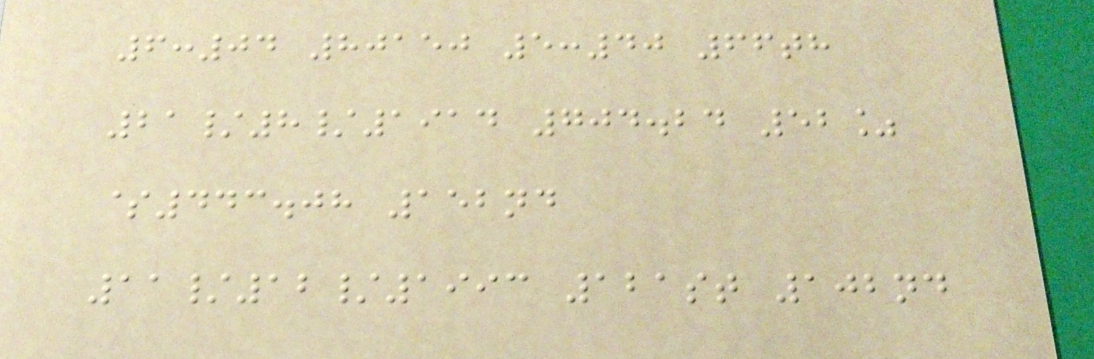6:04 80150 5:40 66th
21/8/1914 704.24 52%
$443.08 152nd
11/12/1993 121st 102nd
